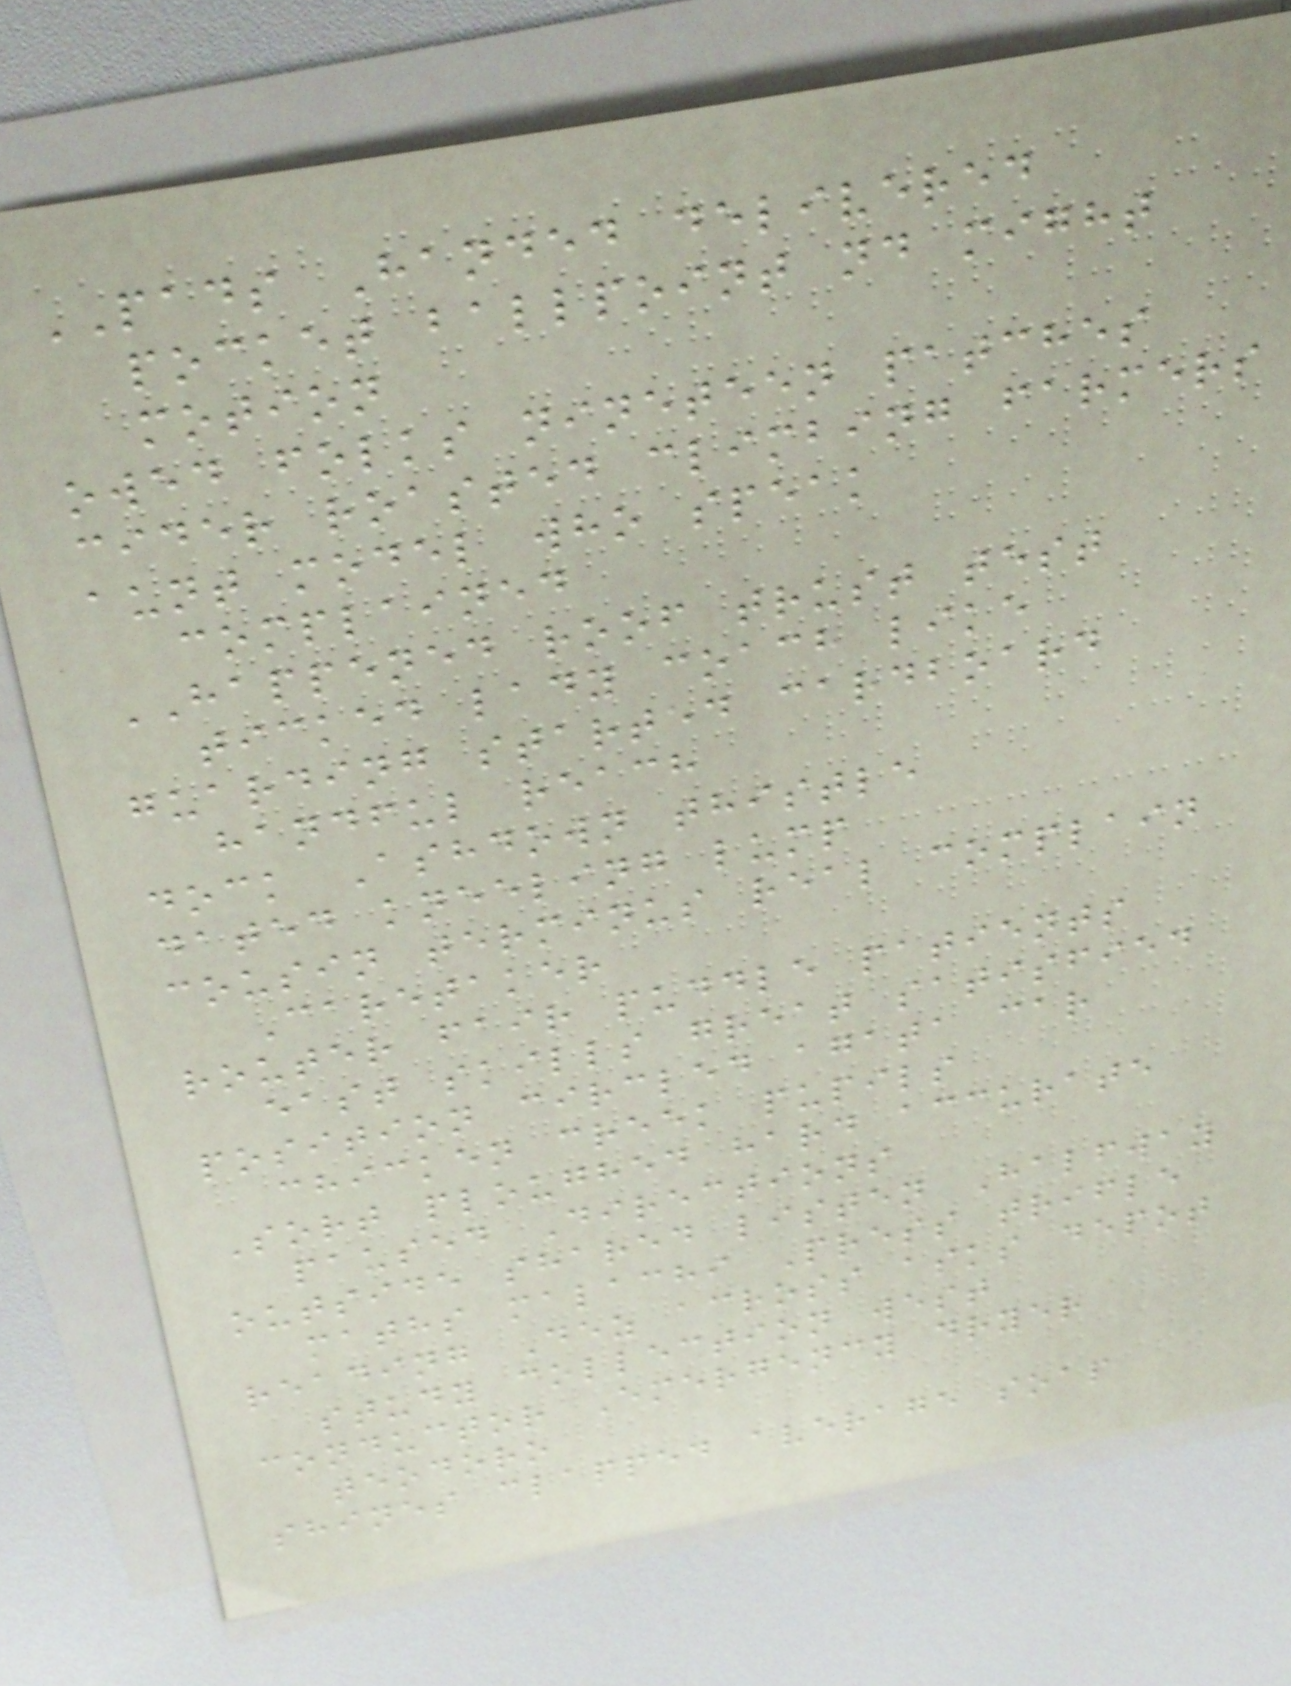PADS Handed delivered
pocket ballpoint nd might
motion
owed folks nineteen patches
cider roasted climbing farmers
aunt model who speak
complained
HAPPENED roof trust test
ticked lady coach like
guarding started cardboard
handful reach
dock Ashdown thistle
dated kneeling lump
cousin terminus real complain
Caretaker
router fair puddle patients
east skills great satisfied
position circled agata car
chicken creek pupils
Sort ploughed hard accurate
paused Directions
outside shared listen Halfway
maths malachi Press trifle
reading Dez across asks depot
study collection west
conductor Emergency dryer
teodoro
shines clapped average soap
